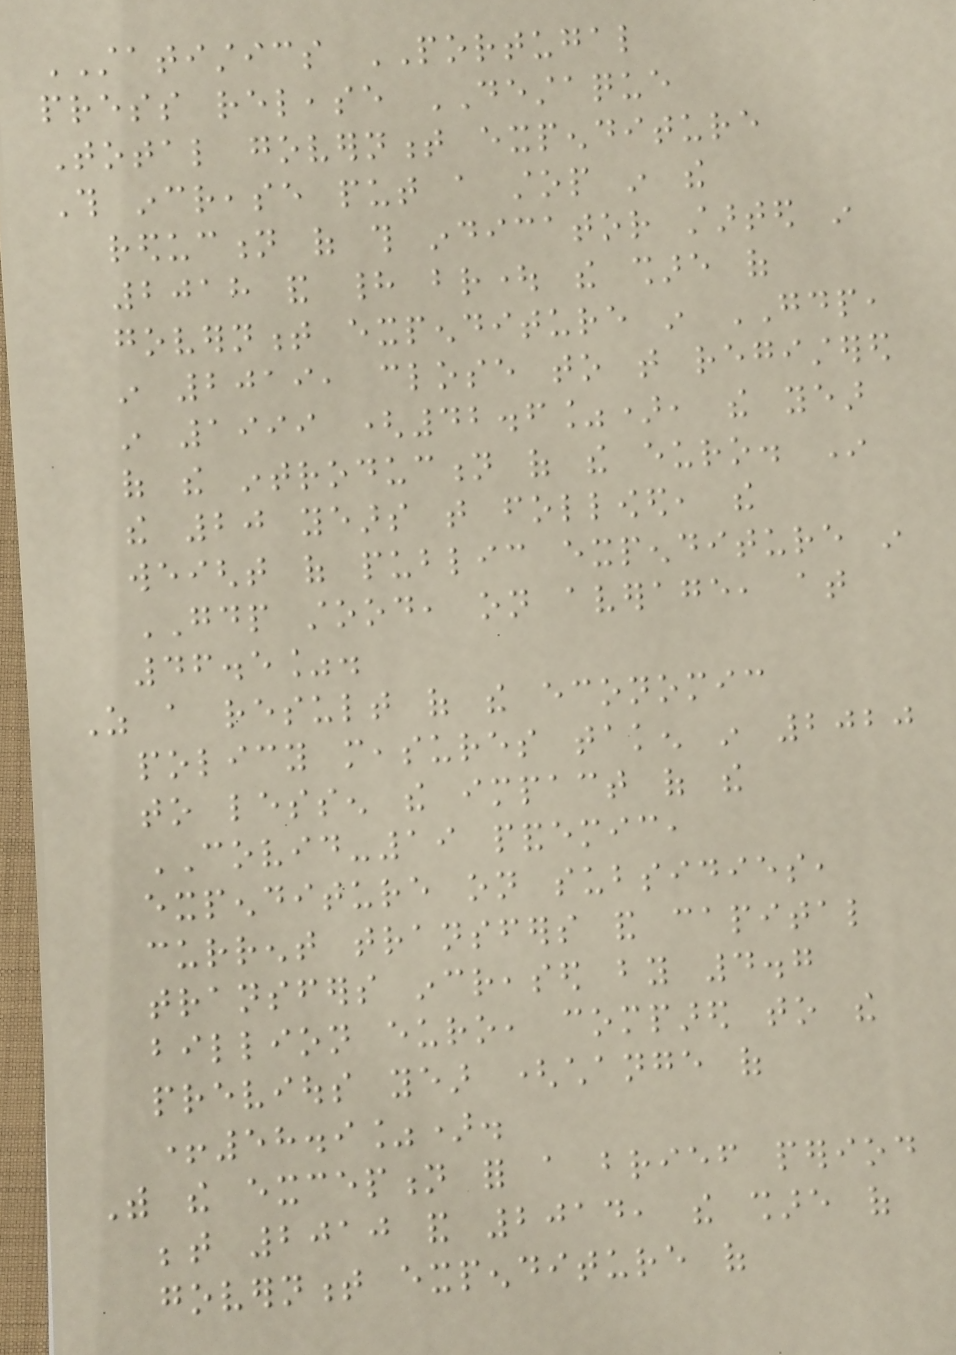STATISTICS PORTUGAL
press release DESTAQUE
Total government expenditure
This increase put a stop in the
reduction of this indicator started in
2018 and had brought the share of
government expenditure in GDP,
in 2019, close to that registered
in 1999 (42.6%), the year
of the introduction of the euro. In
the 20 years that followed, the
weight of public expenditure in
GDP stood, on average, at
46.5%.
As a result of the economic
policy measures taken in 2020
to lessen the impact of the
COVID-19 pandemic,
expenditure on subsidies,
current transfers and capital
transfers increased by 4.7
billion euro, compared to the
previous year (change of
+58.9%).
With the exception for a brief period
between 2010 and 2014, the share of
government expenditure of
